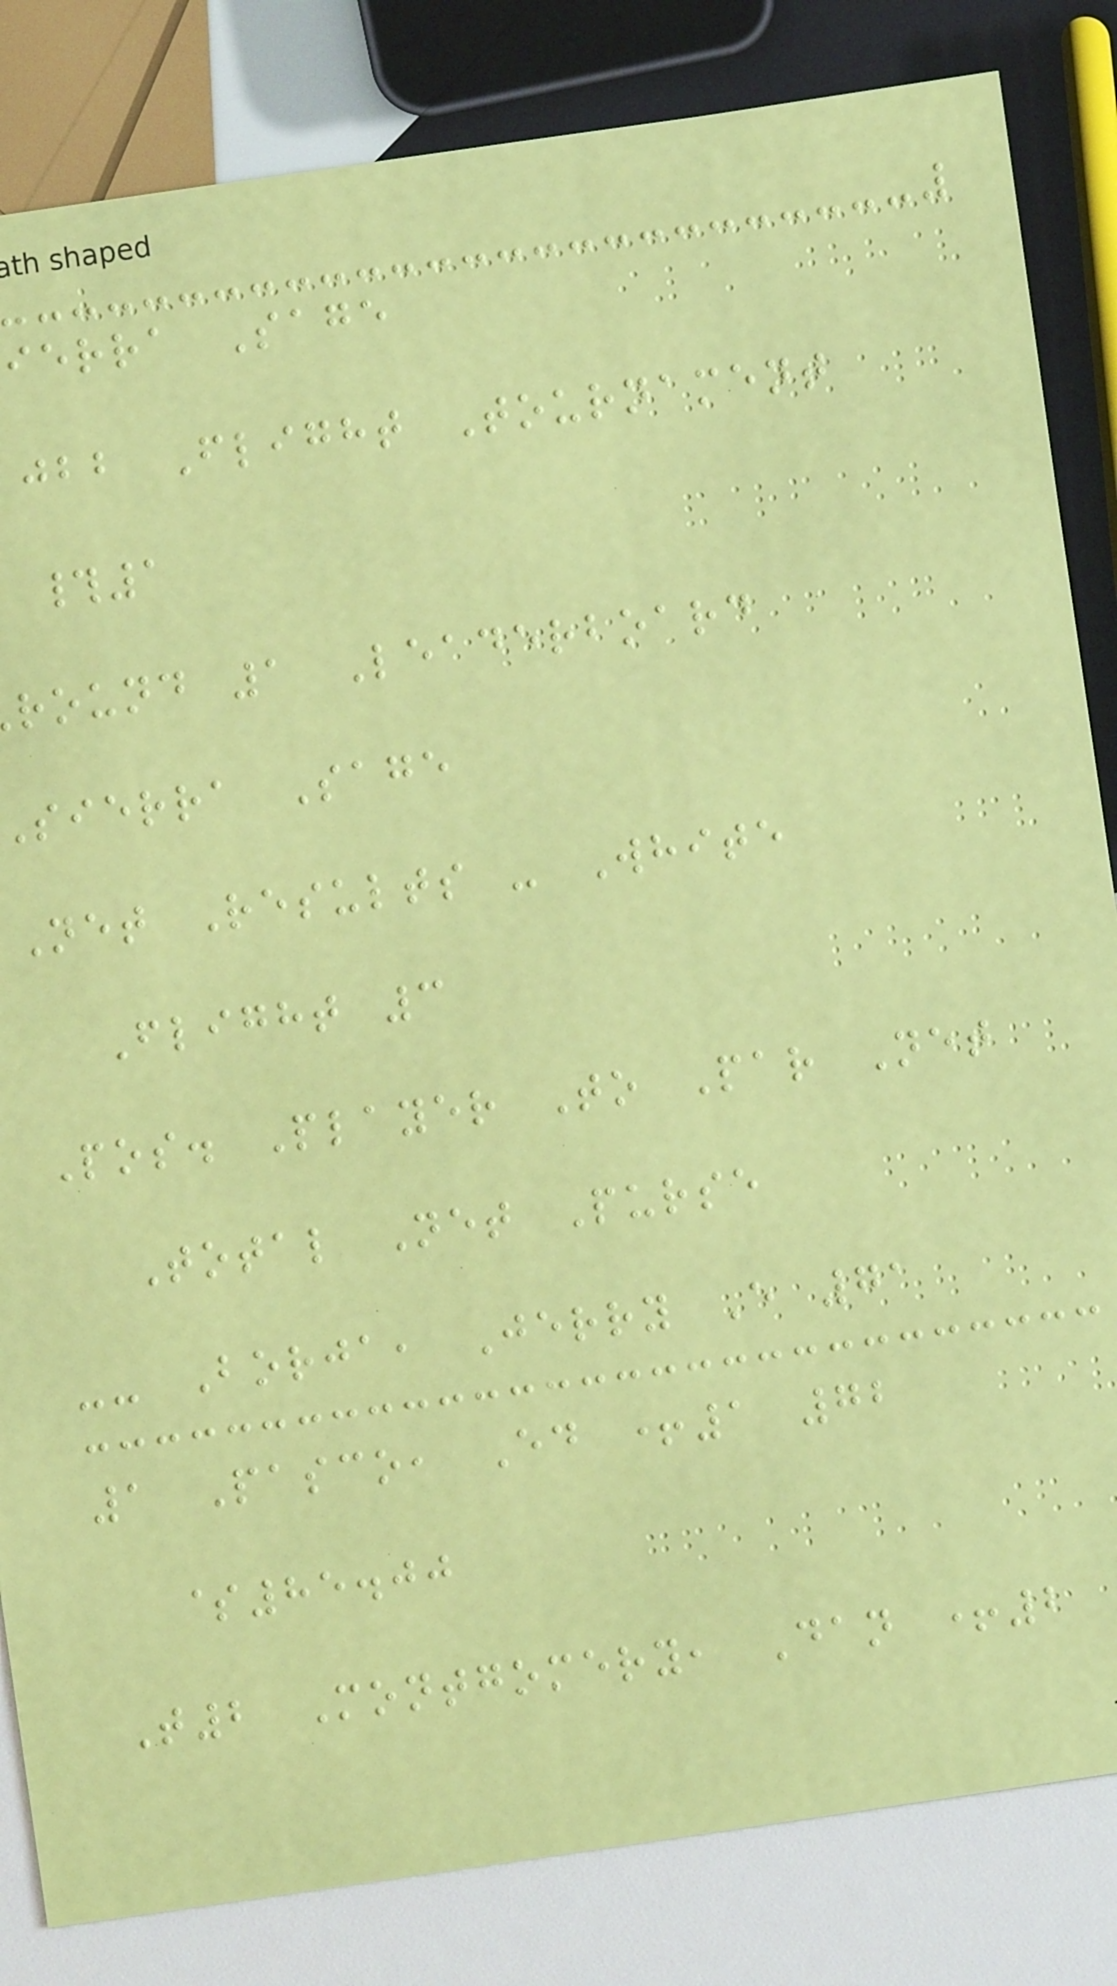ierra Sage
jbb Flight Tournament
#1
round 1 Leaderboard
sierra Sage
Net Results - White
Flight 3
Pos. Player To Par Net
Total Net Purse
-- Borja, Jerry E 71
1 Pasco, Ed +1 72
$85.00
T2 Montgomery, Dan +2
